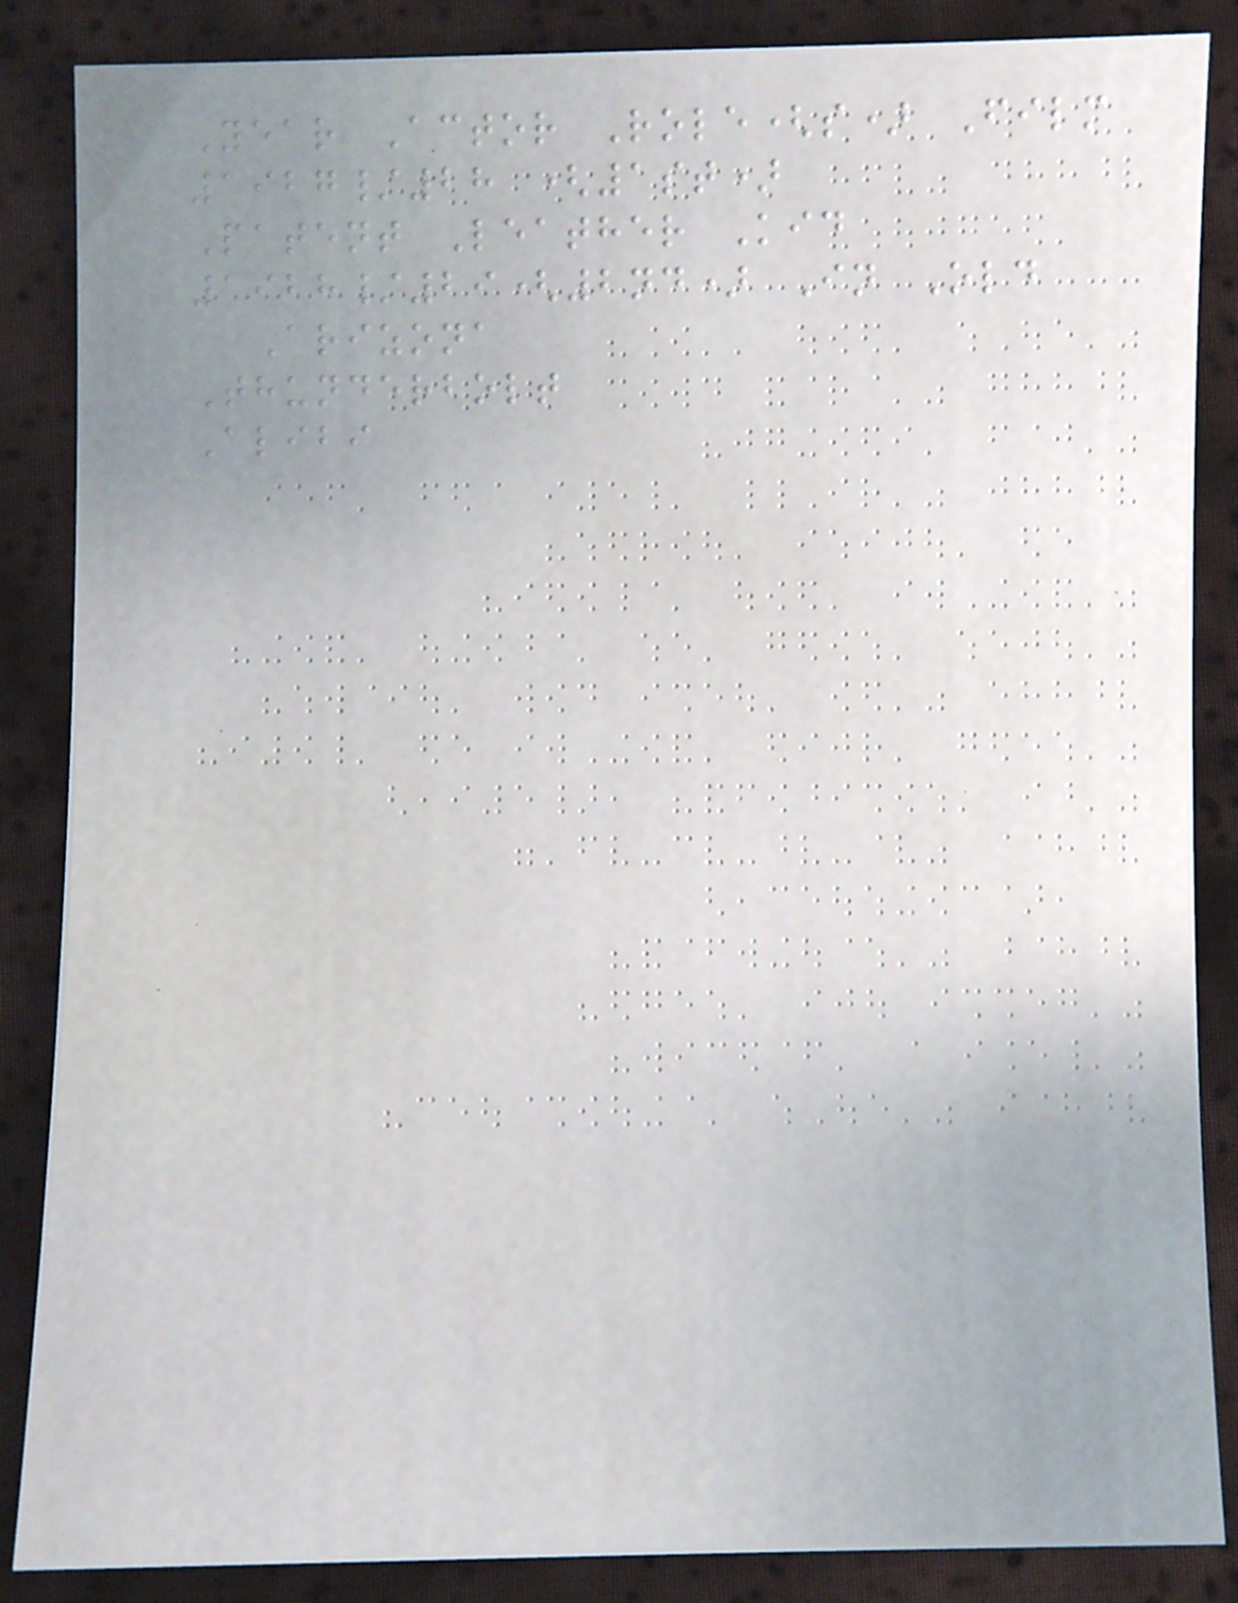Year Actor Role(s) Film
1927/28 (1st)
Patent Leather Kid
1928/29(2nd) In Old
Arizona
Thunderbolt
Alibi
